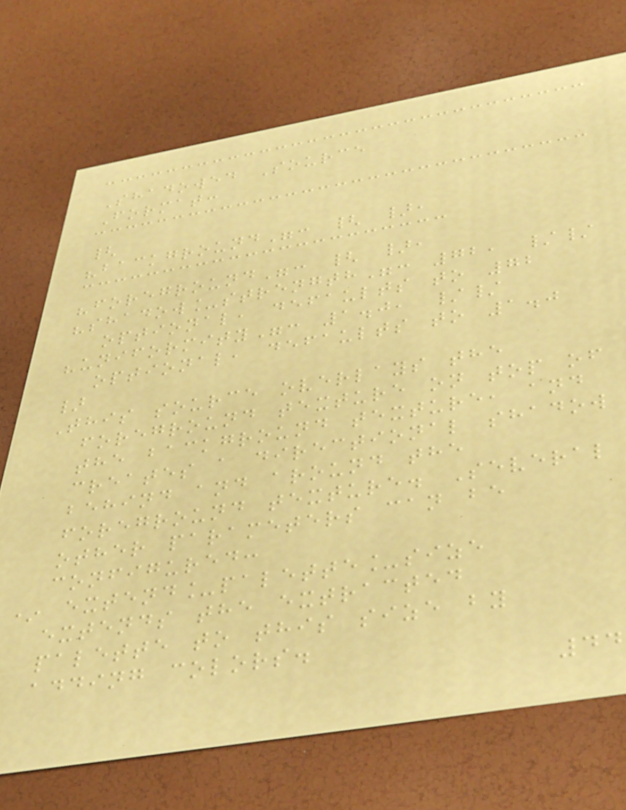Shadowed Source
Format:
{
"background": { },
"foreground": { },
"shadow_strength": 72, //
optional, defaults to 72
"uniformity": 1.0, //
optional, defaults to 1.0
}
This source overlays the
foreground texture on top of
the background texture, and
creates a directional shadow
behind and around the
foreground texture. Several
other parameters can be
configured:
* extend_palette_size
extends the extracted
palette to this size by
adding colors.
44
